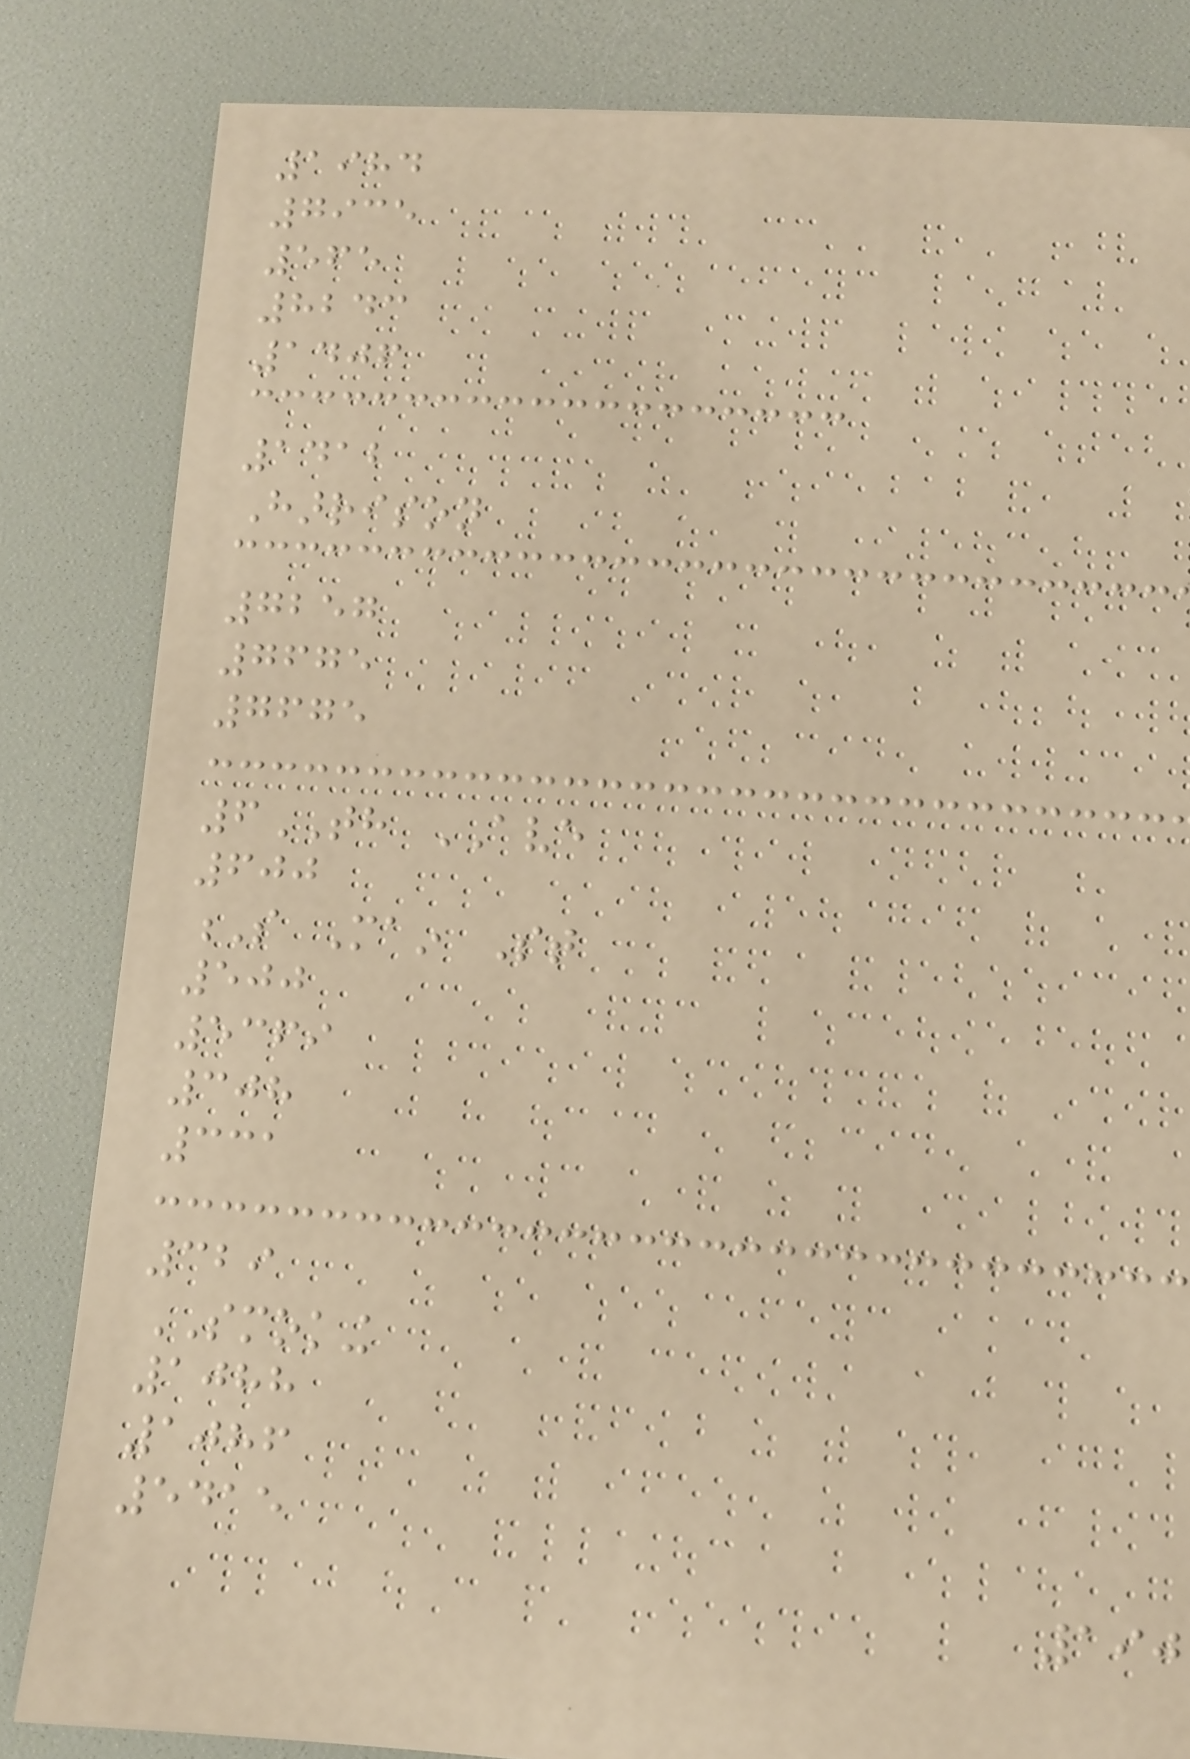1984
7935
565
8243
1406
1412
Harrison
7257
7675
7675
6TH AVE
600
S Main St
500
5369
308
331
329
SMOKING
1088
1086
5415
190
